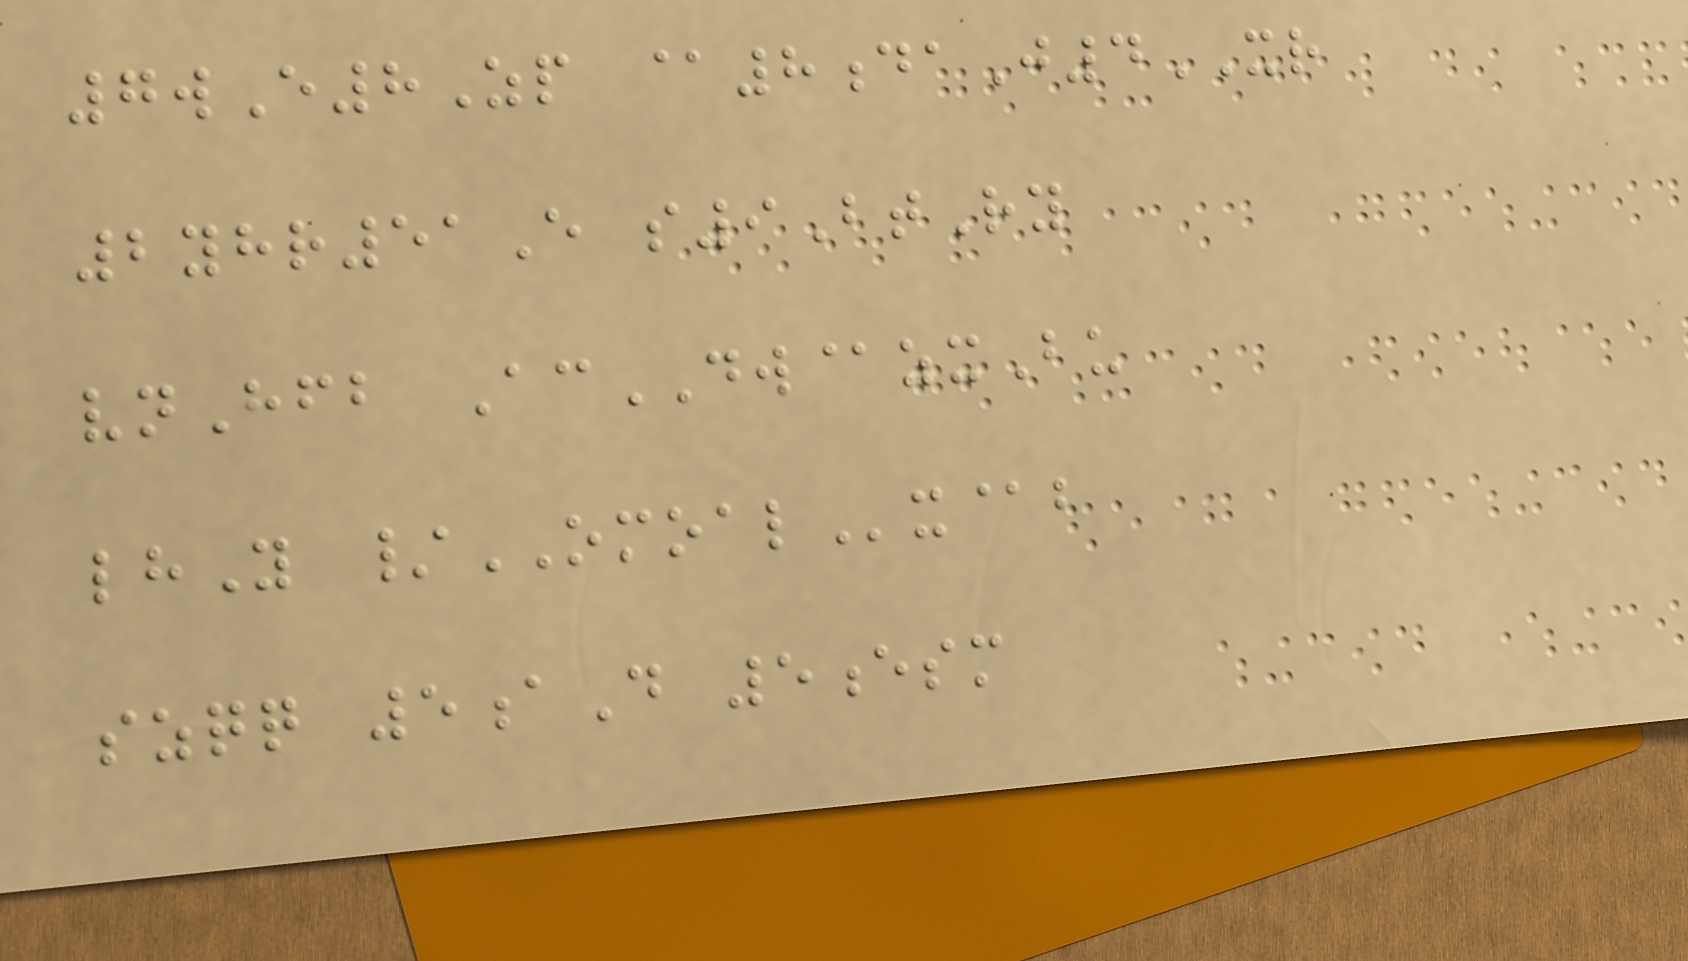7wE8Zp @8daJ4XR
2yhr51E s9BtRy
vnHfb AcDW@zxBu
lhY /OMOALx@b
szqq 5aD 5esm
